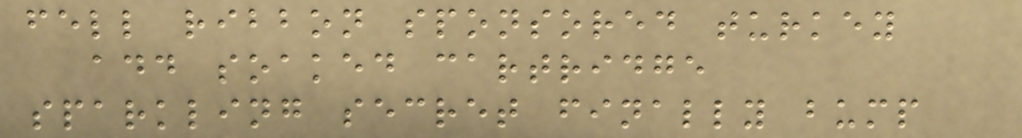fell ribbon sponsored turkey
add soaked cartridge
sparkling secret finally bump
